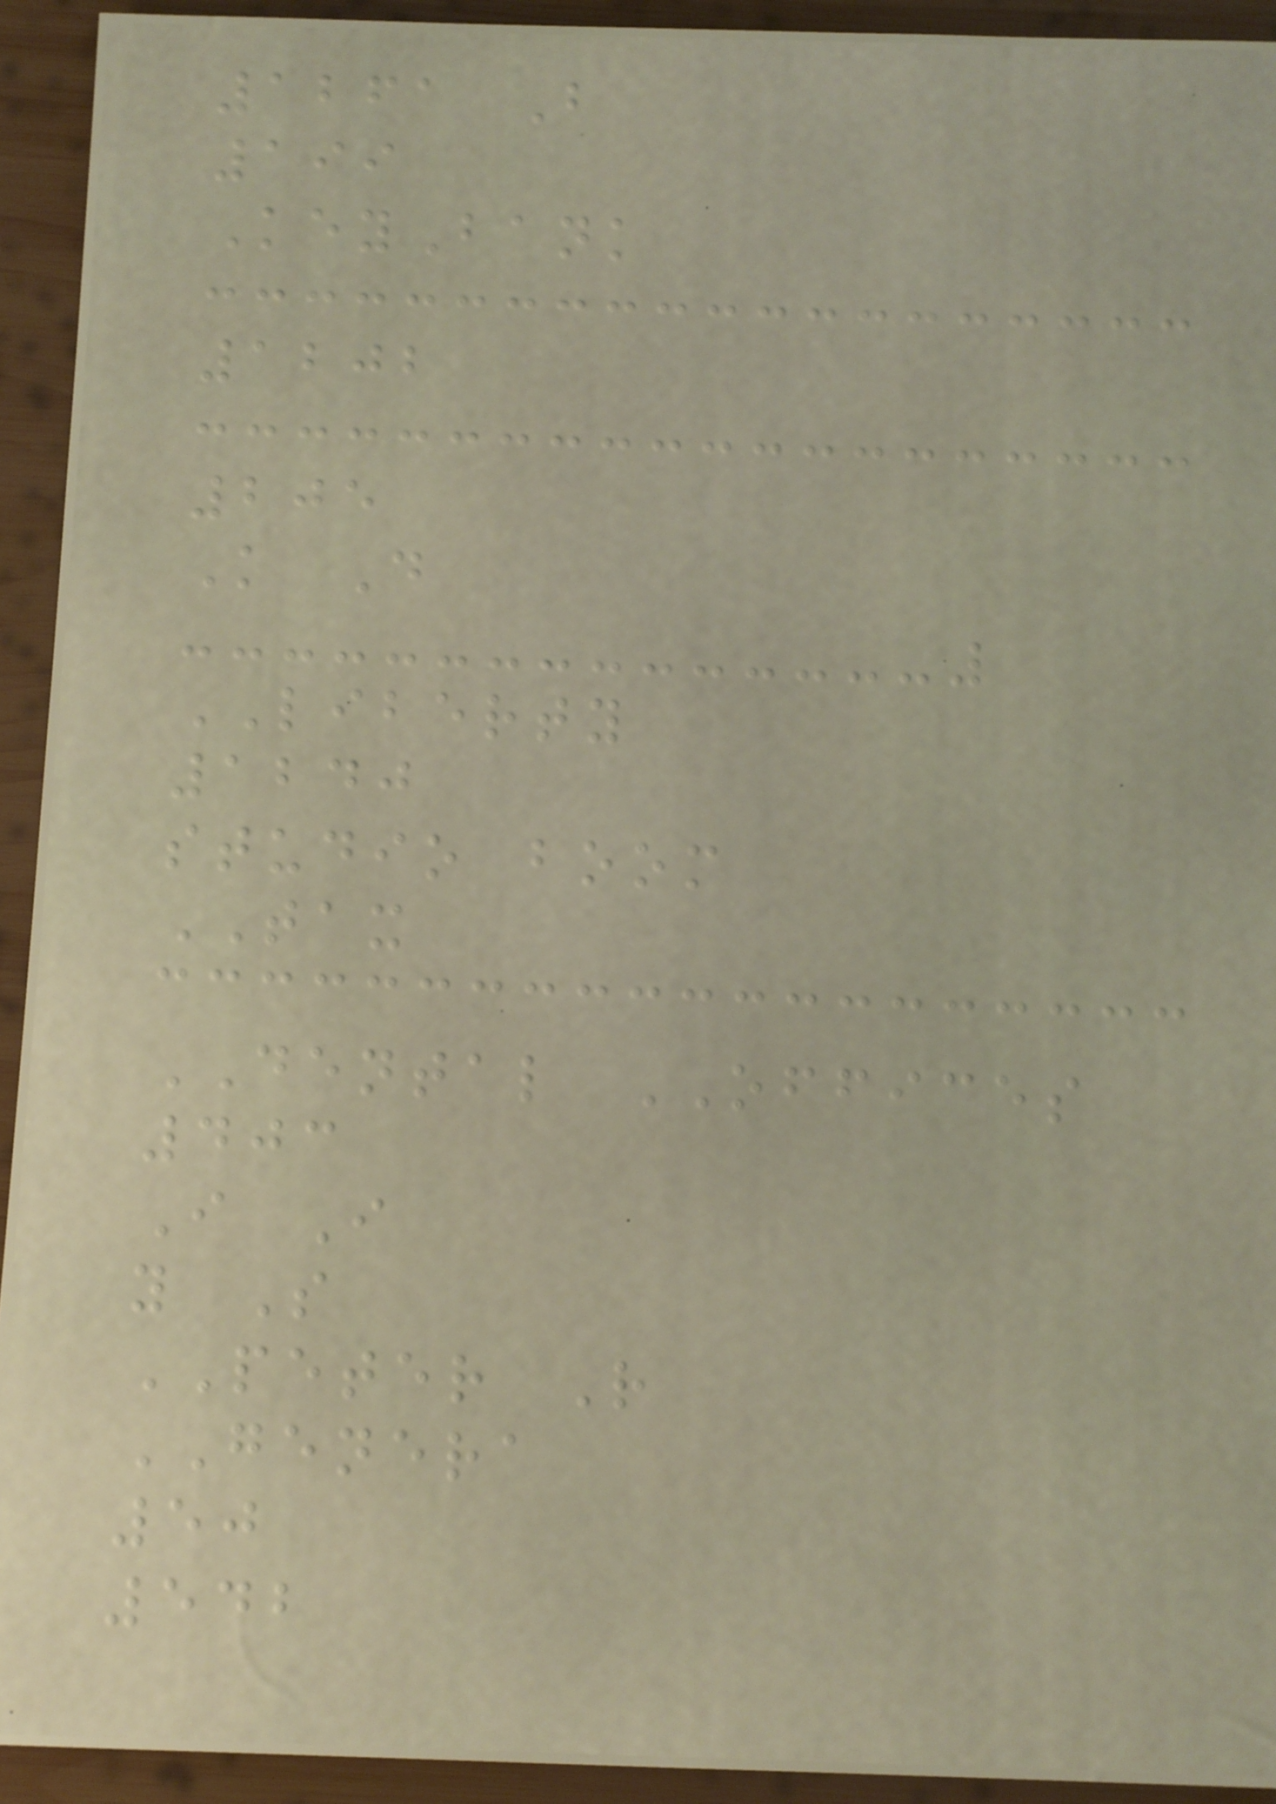1261 B
199
KeyBank
1202
205
K D
LIBERTY
1240
studio boom
TAX
DENTAL OFFICES
403
I I
y S
PETER R
GENERA
50
542
